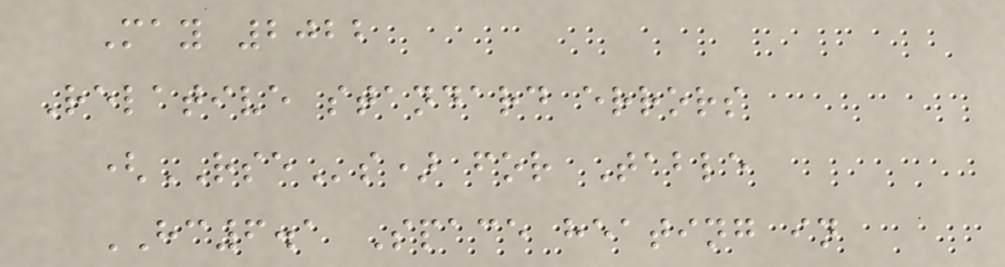May 2022
Relative standard errors
(RSEs) for Table
HC6.1 Space heating in
